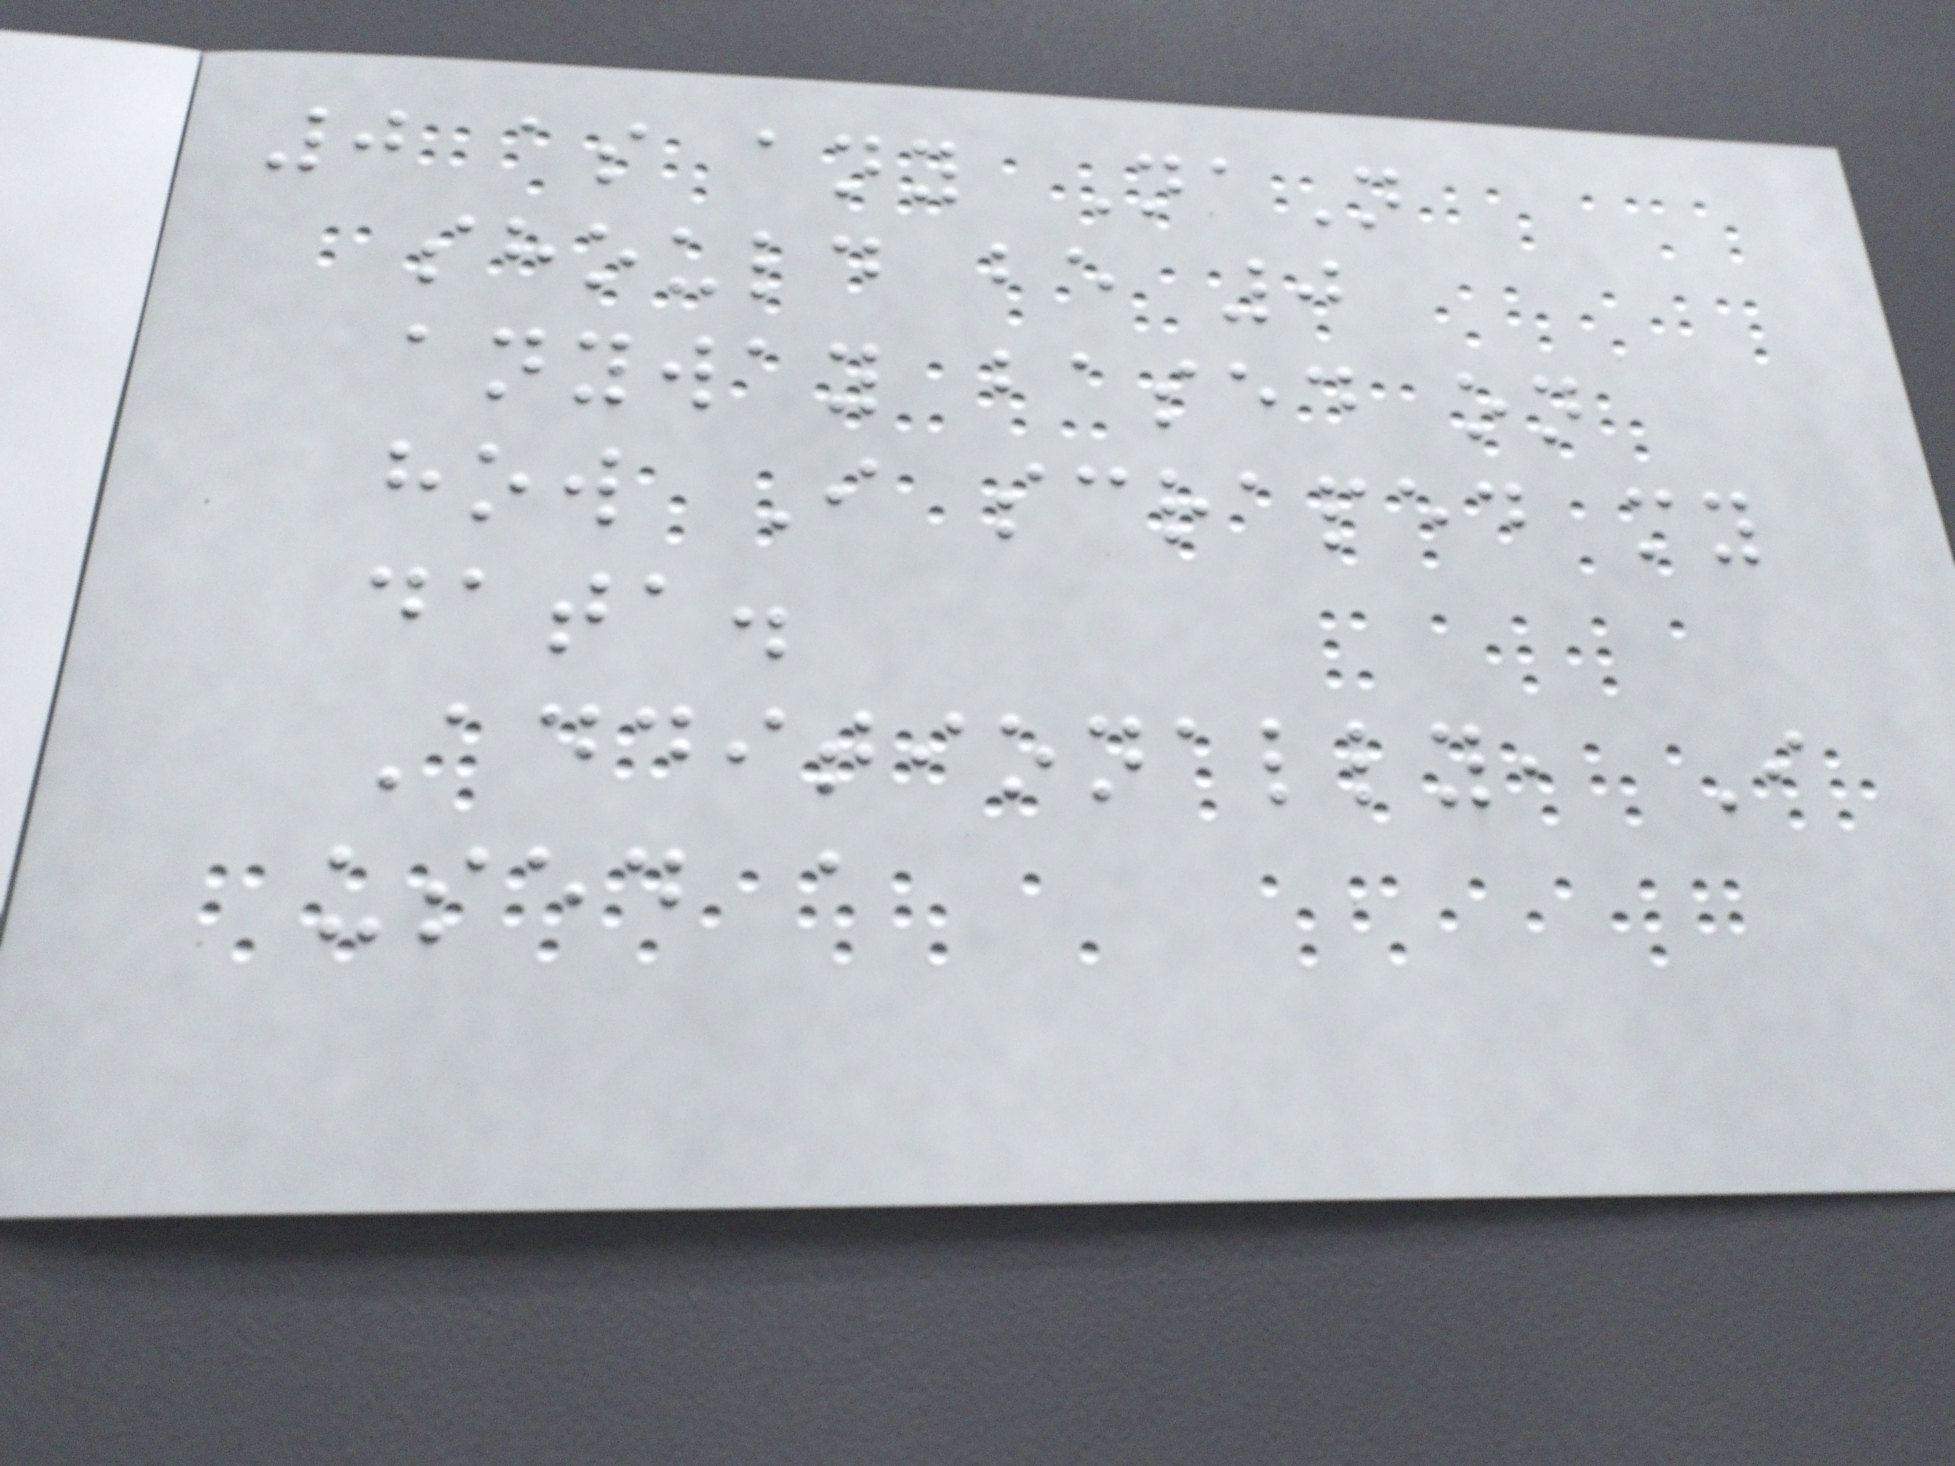0 as any NaN
should be 0
anyway based on
how I scraped my
data.
Additionally, I
used a
